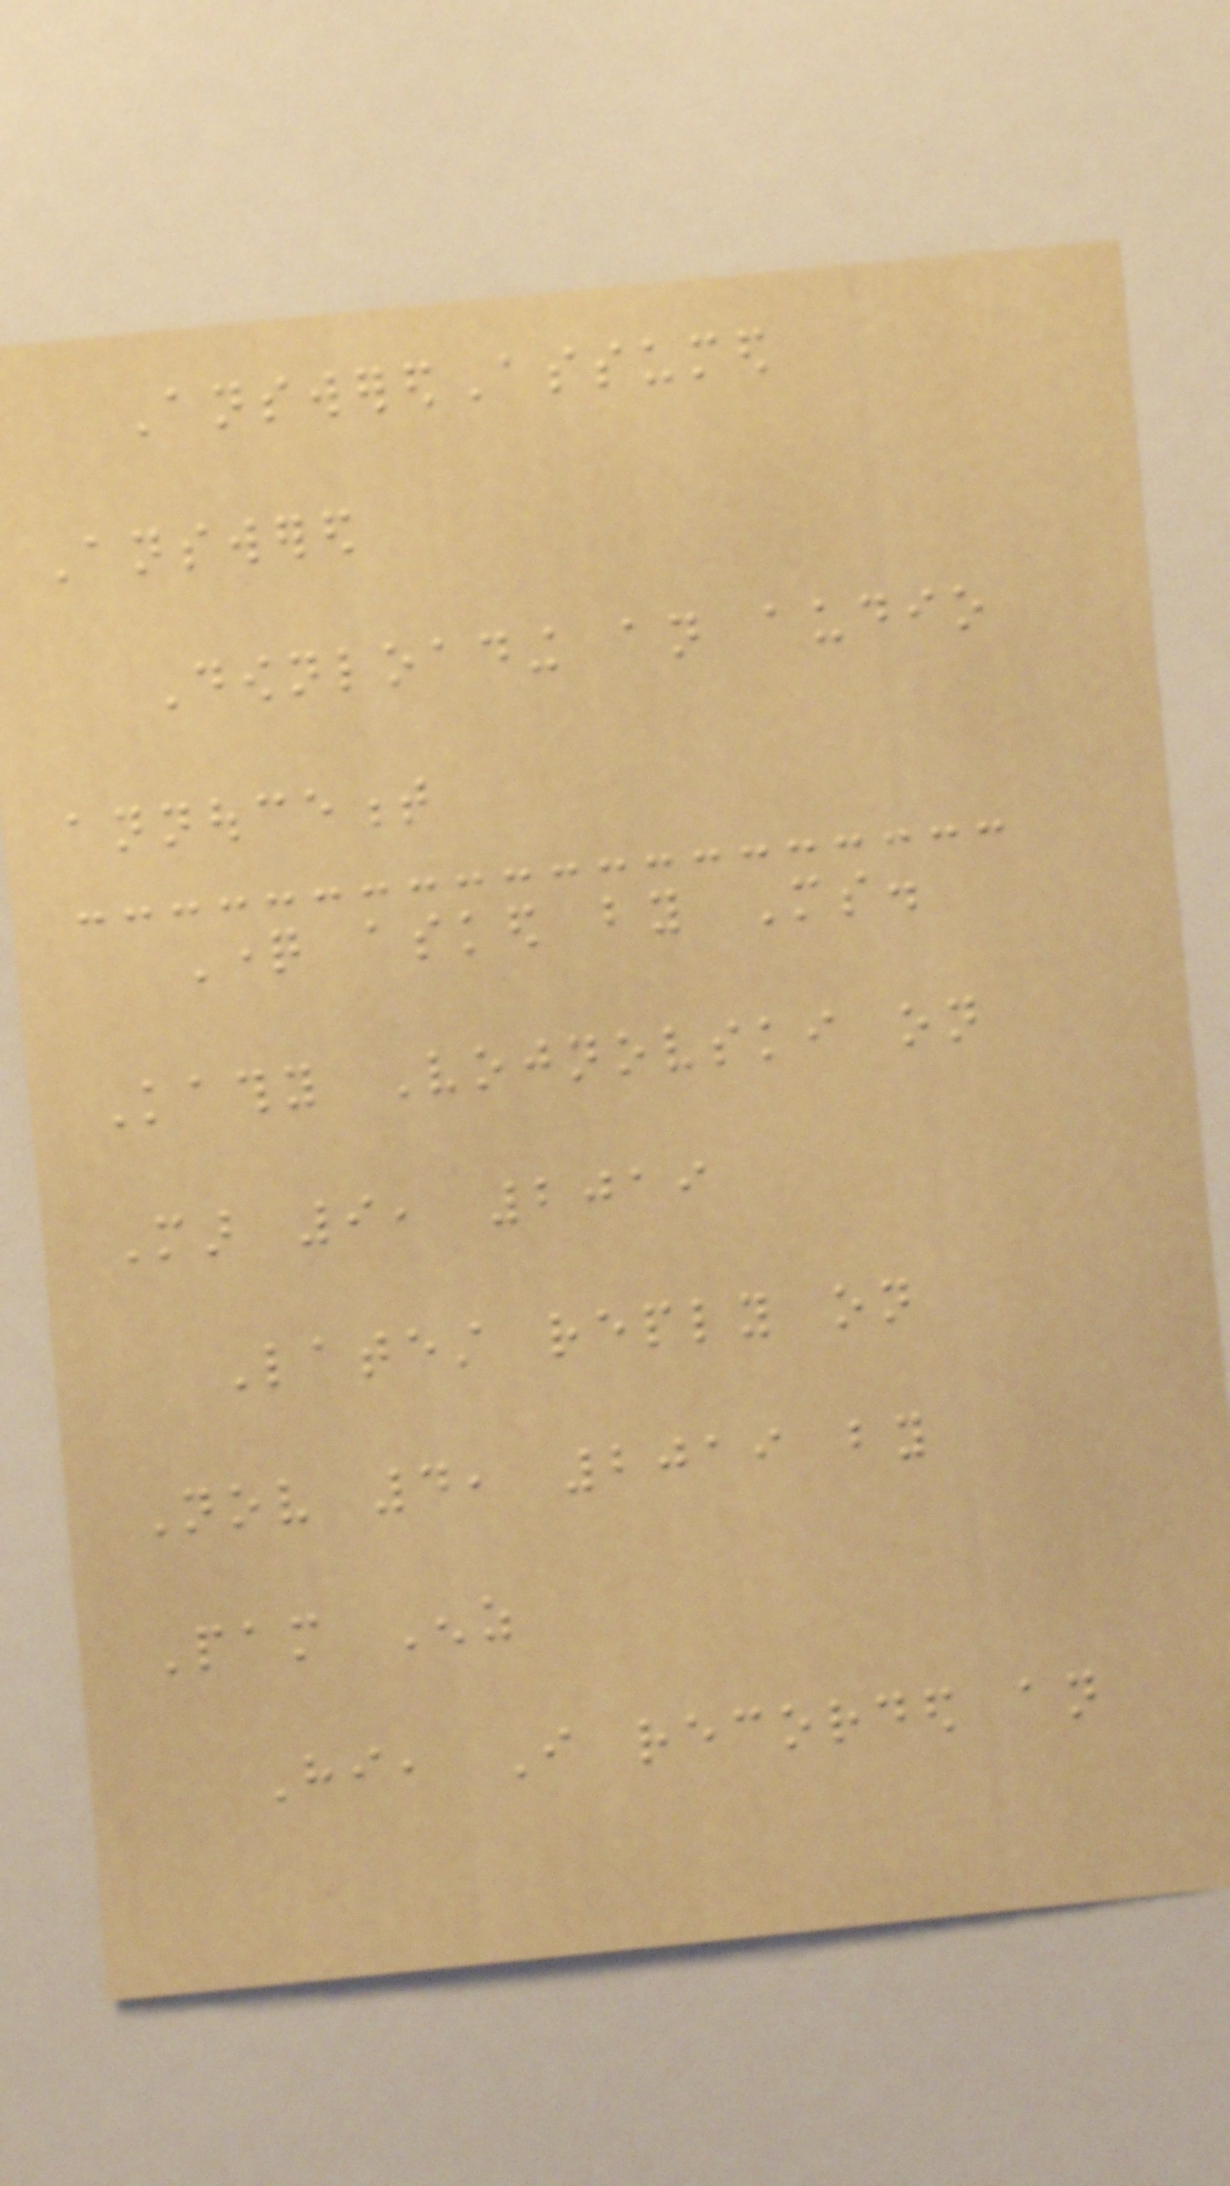AnsweredAssumed
Answered
Downloading an audio
annoucement
Question asked by Ms.
Kathy Vojnovski on
Mar 9, 2019
Latest reply on
Nov 4, 2019 by
Pam Enz
Hi, I recorded an
